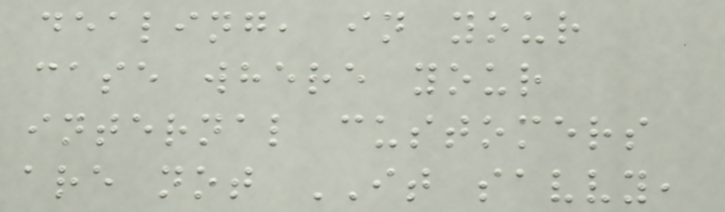dealing, in your
case where your
internal customers
are not IT savvy,
